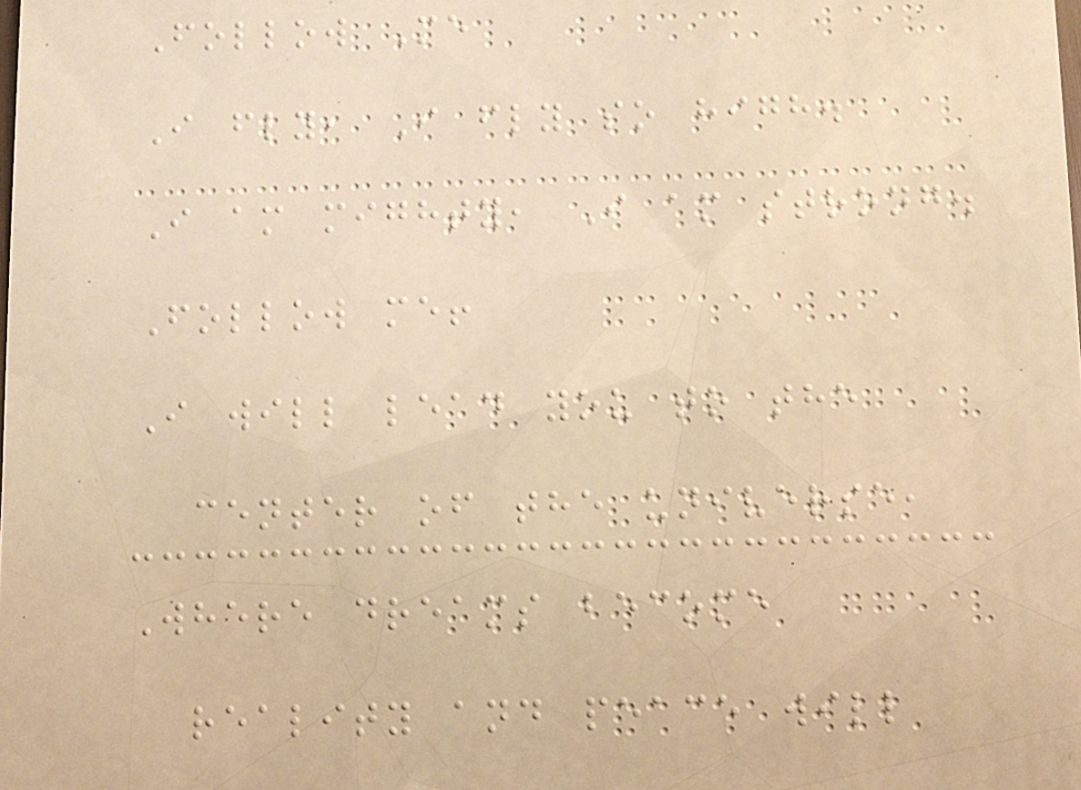Follow Me
I fly, I fly so high.
I am mighty, I am strong.
Follow me!
I will lead you to the
center of the universe,
Where dreams become
reality and peace will
